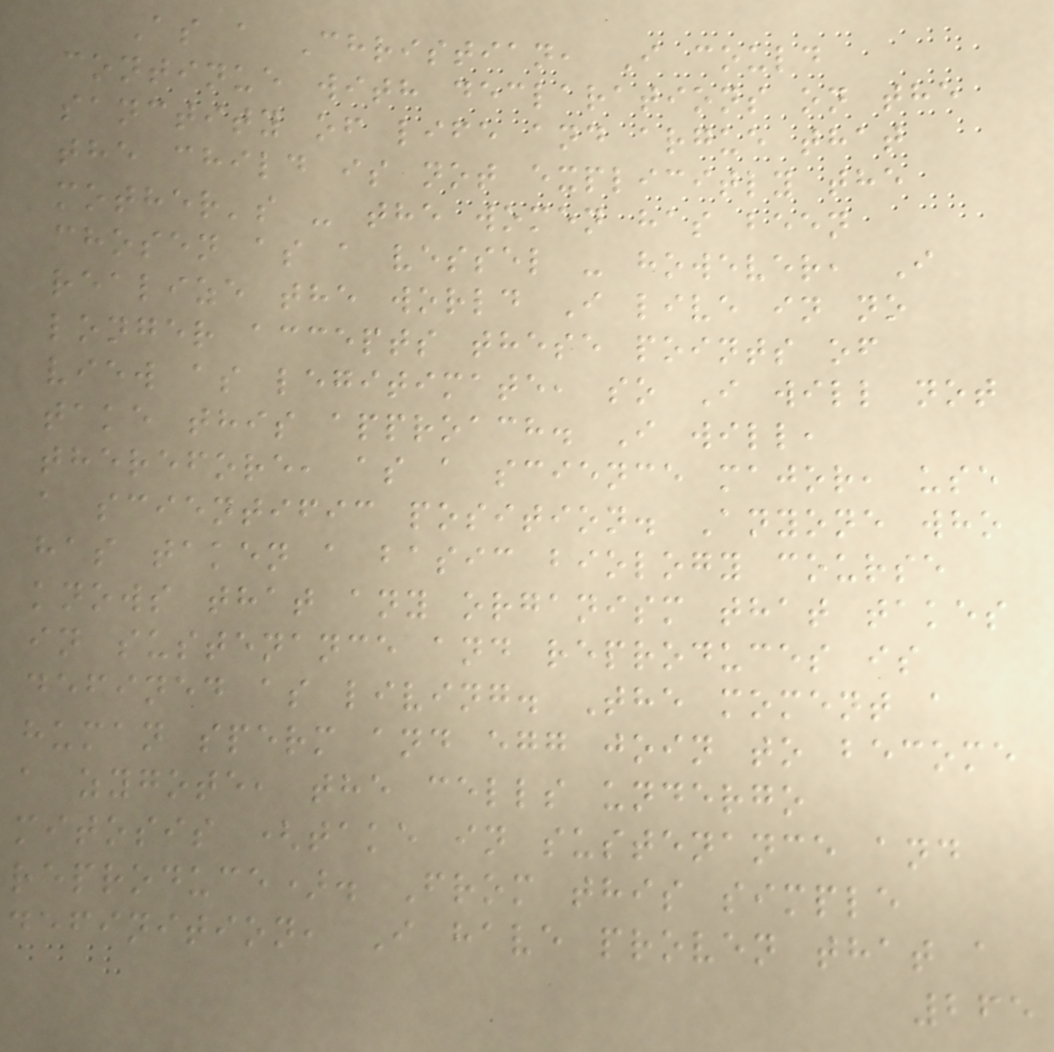As a Christian, I could
continue with declarations on the
sanctity of life and argue that
the child is not explicitly the
mother's - the women has been
chosen as a vessel - however, I
realize the world I live in no
longer accepts these points of
view as legitimate, so I will not
take this approach. I will,
therefore, as a science major, use
a scientific position. Anyone who
has taken a basic biology course
knows that any organism that takes
in sustenance and reproduces is
defined as living. The moment a
human sperm and egg join to become
a zygote, the cells undergo
mitosis (take in sustenance and
reproduce). From this simple
definition, I have proven that a
265
